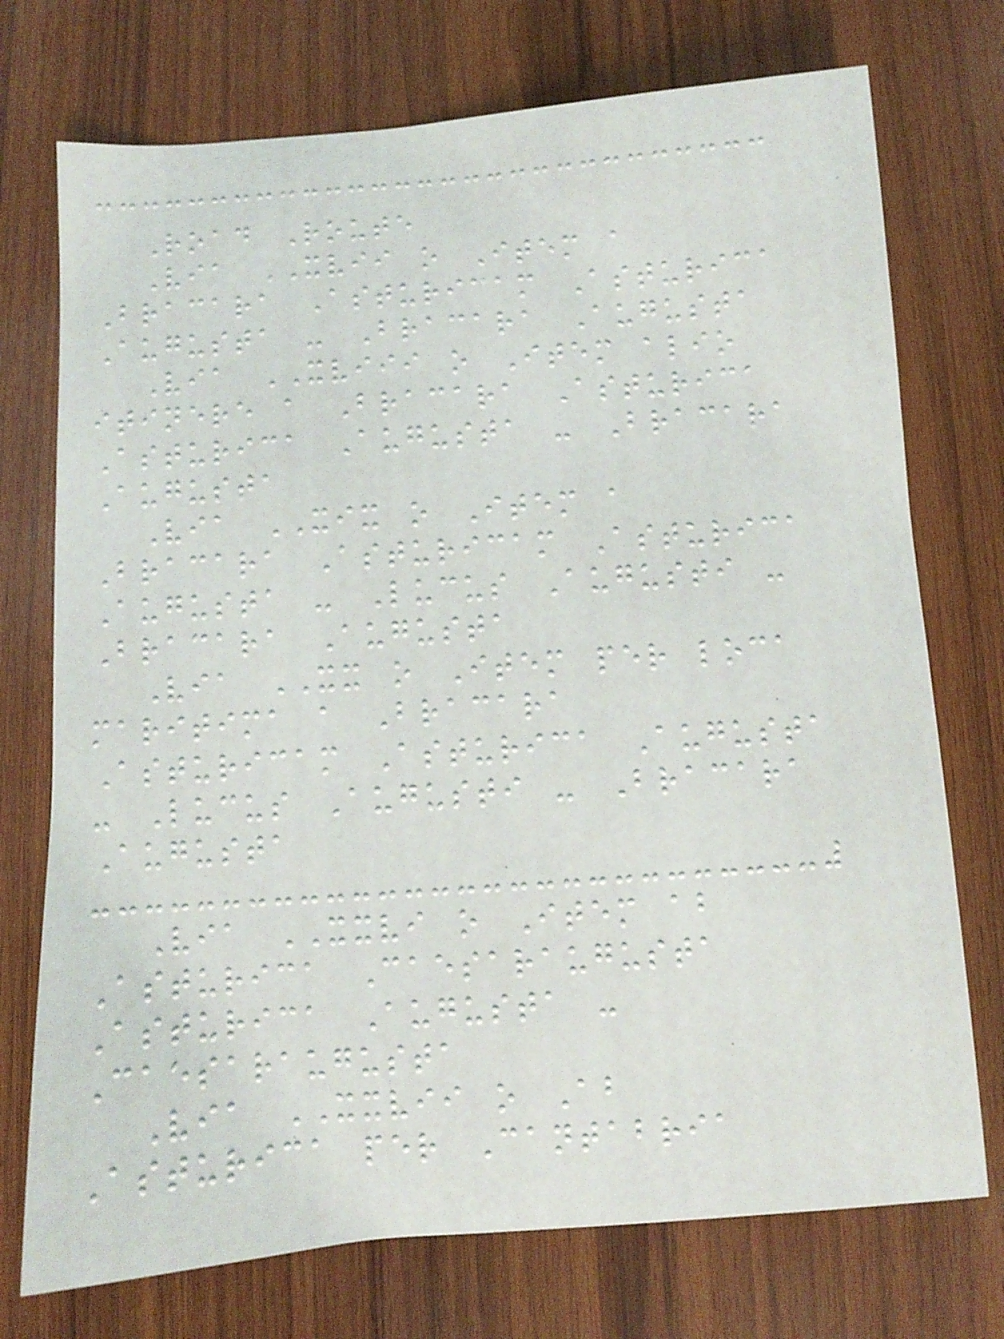Road Route
Via XVII o Item a
Bracara Asturicam Asturica
Augusta - Bracara Augusta
Via XVIII o Item alio
itinere a Bracara Asturica
Asturica Augusta - Bracara
Augusta
Via XIX o Item a
Bracara Asturicam Asturica
Augusta - Lucus Augusti -
Bracara Augusta
Via XX o Item per loca
maritima a Bracara
Asturicam Asturica Augusta
- Lucus Augusti - Bracara
Augusta
Via XXVI o Item ab
Asturica Caesaraugusta
Asturica Augusta -
Caesaraugusta
Via XXVII o Ab
Asturica per Cantabria
